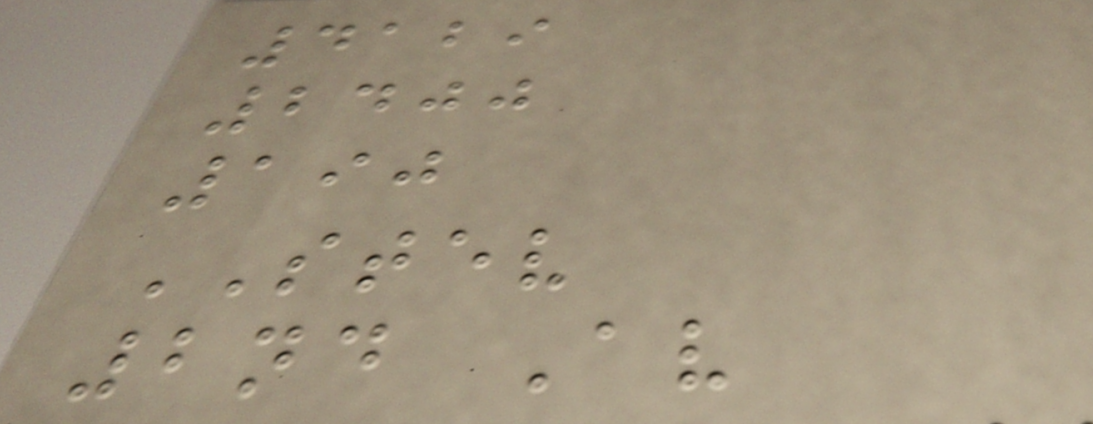4129
2400
190
STEV
2nd Av
